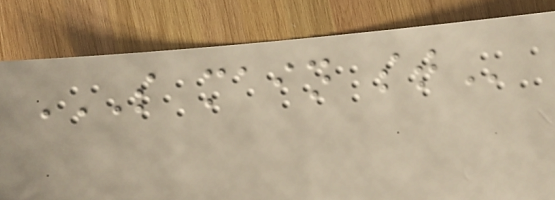S MAIN ST
